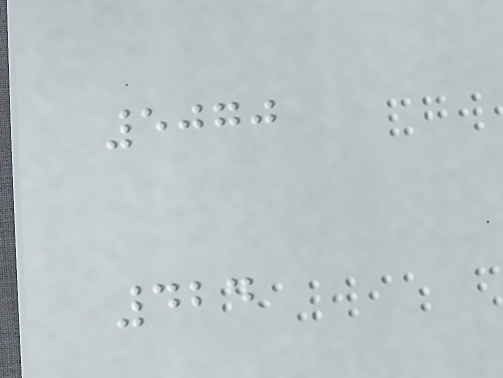5070
424
